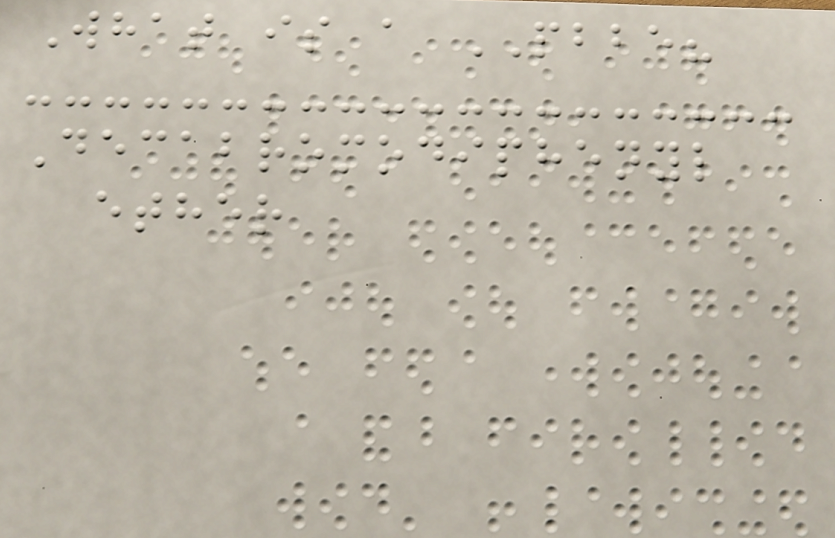What is a PBBE?
Decabromodiphenyl
ether
